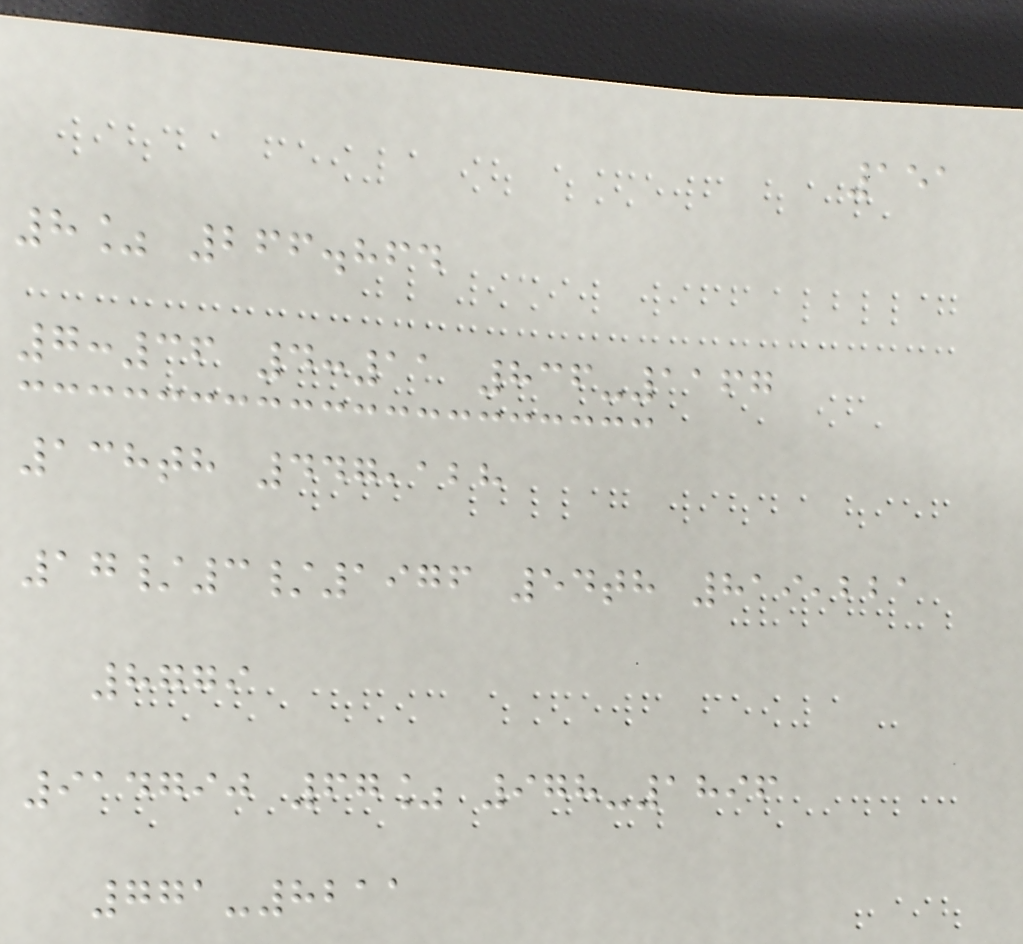151
8% 266.864
7:36 4:11 836-1167
138th 447,128
17/3/1976 54th 819,221
8779
914790 67% 978-1896
771-8211
